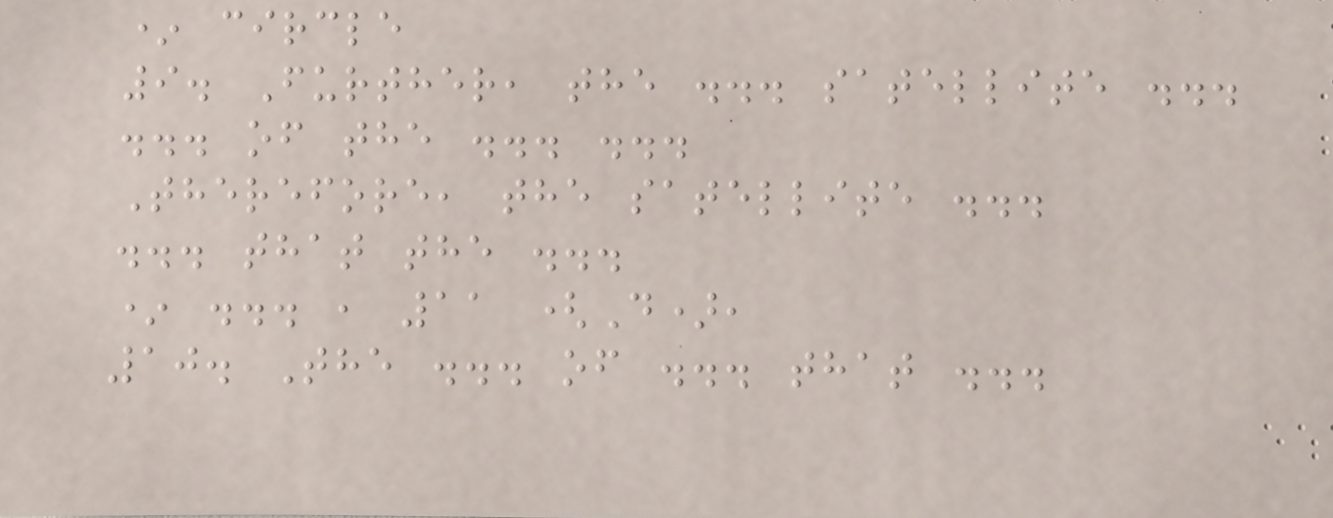* circle
9. Further, the ... satellite ...
... of the ... ...
Therefore, the satellite ...
... that the ...
* ... , 11 (D),
10. The ... of ... that ...
